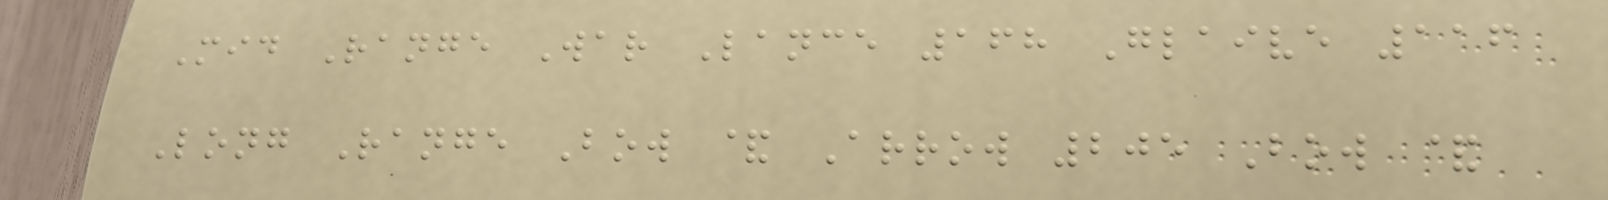Mid Range War Lance 168 Glaive 116
Long Range Bow & Arrow 205 Bow &
